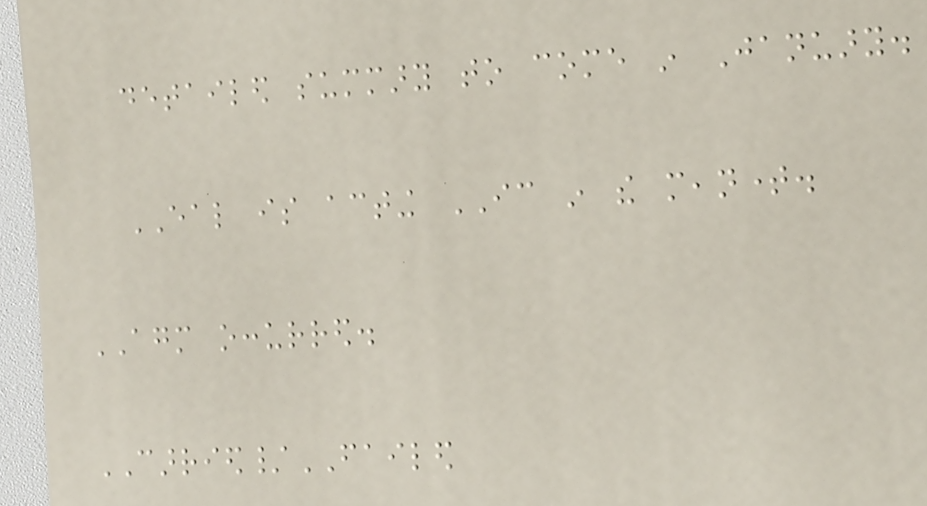detailed summary to come in January.
EAL is acting IC in the meantime.
AGM occurred.
CARRIED/FAILED
